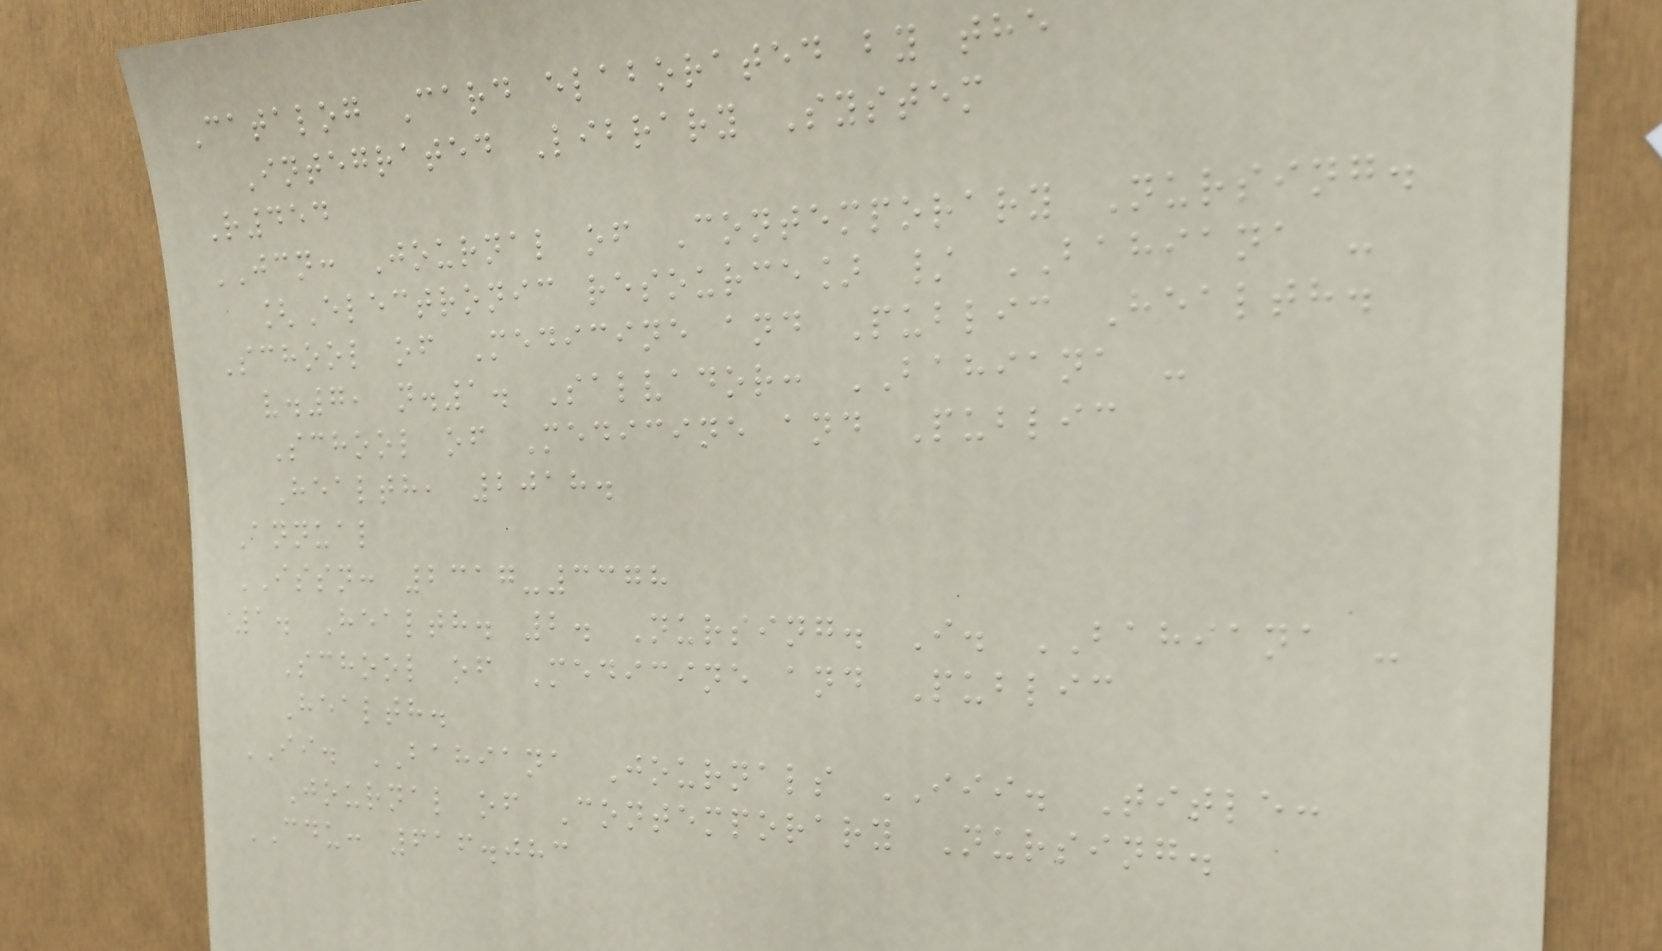Catalog Card elaborated by the
Integrated Library System
R454
JCN: Journal of Contemporary Nursing.
[Electronic resource] / BAHIANA -
School of Medicine and Public Health.
v.7, n.1. Salvador: BAHIANA -
School of Medicine and Public
Health, 2018.
Annual
ISSN: 2317-3378
1. Health. 2. Nursing. I. BAHIANA -
School of Medicine and Public
Health.
II. BAHIANA Journals III. Title:
Journal of Contemporary Nursing.
CDU: 616.083
